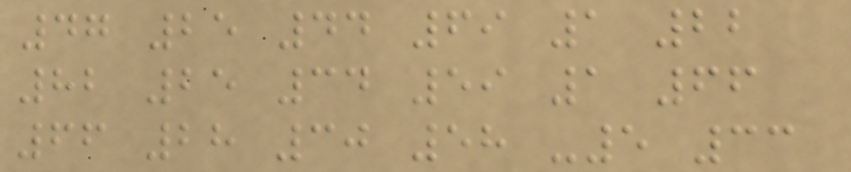47 25 44 69 1 22
82 25 34 59 1 66
66 28 30 58 -5 33
